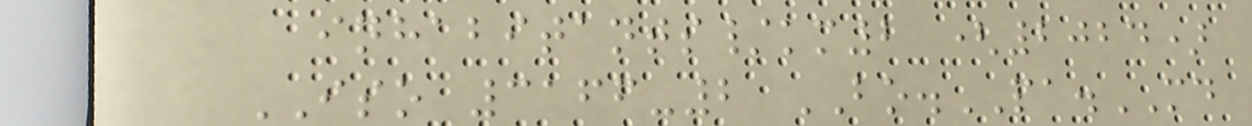inhabitants/km2 (2024)
ISO 3166-2 BO.PA.MD
